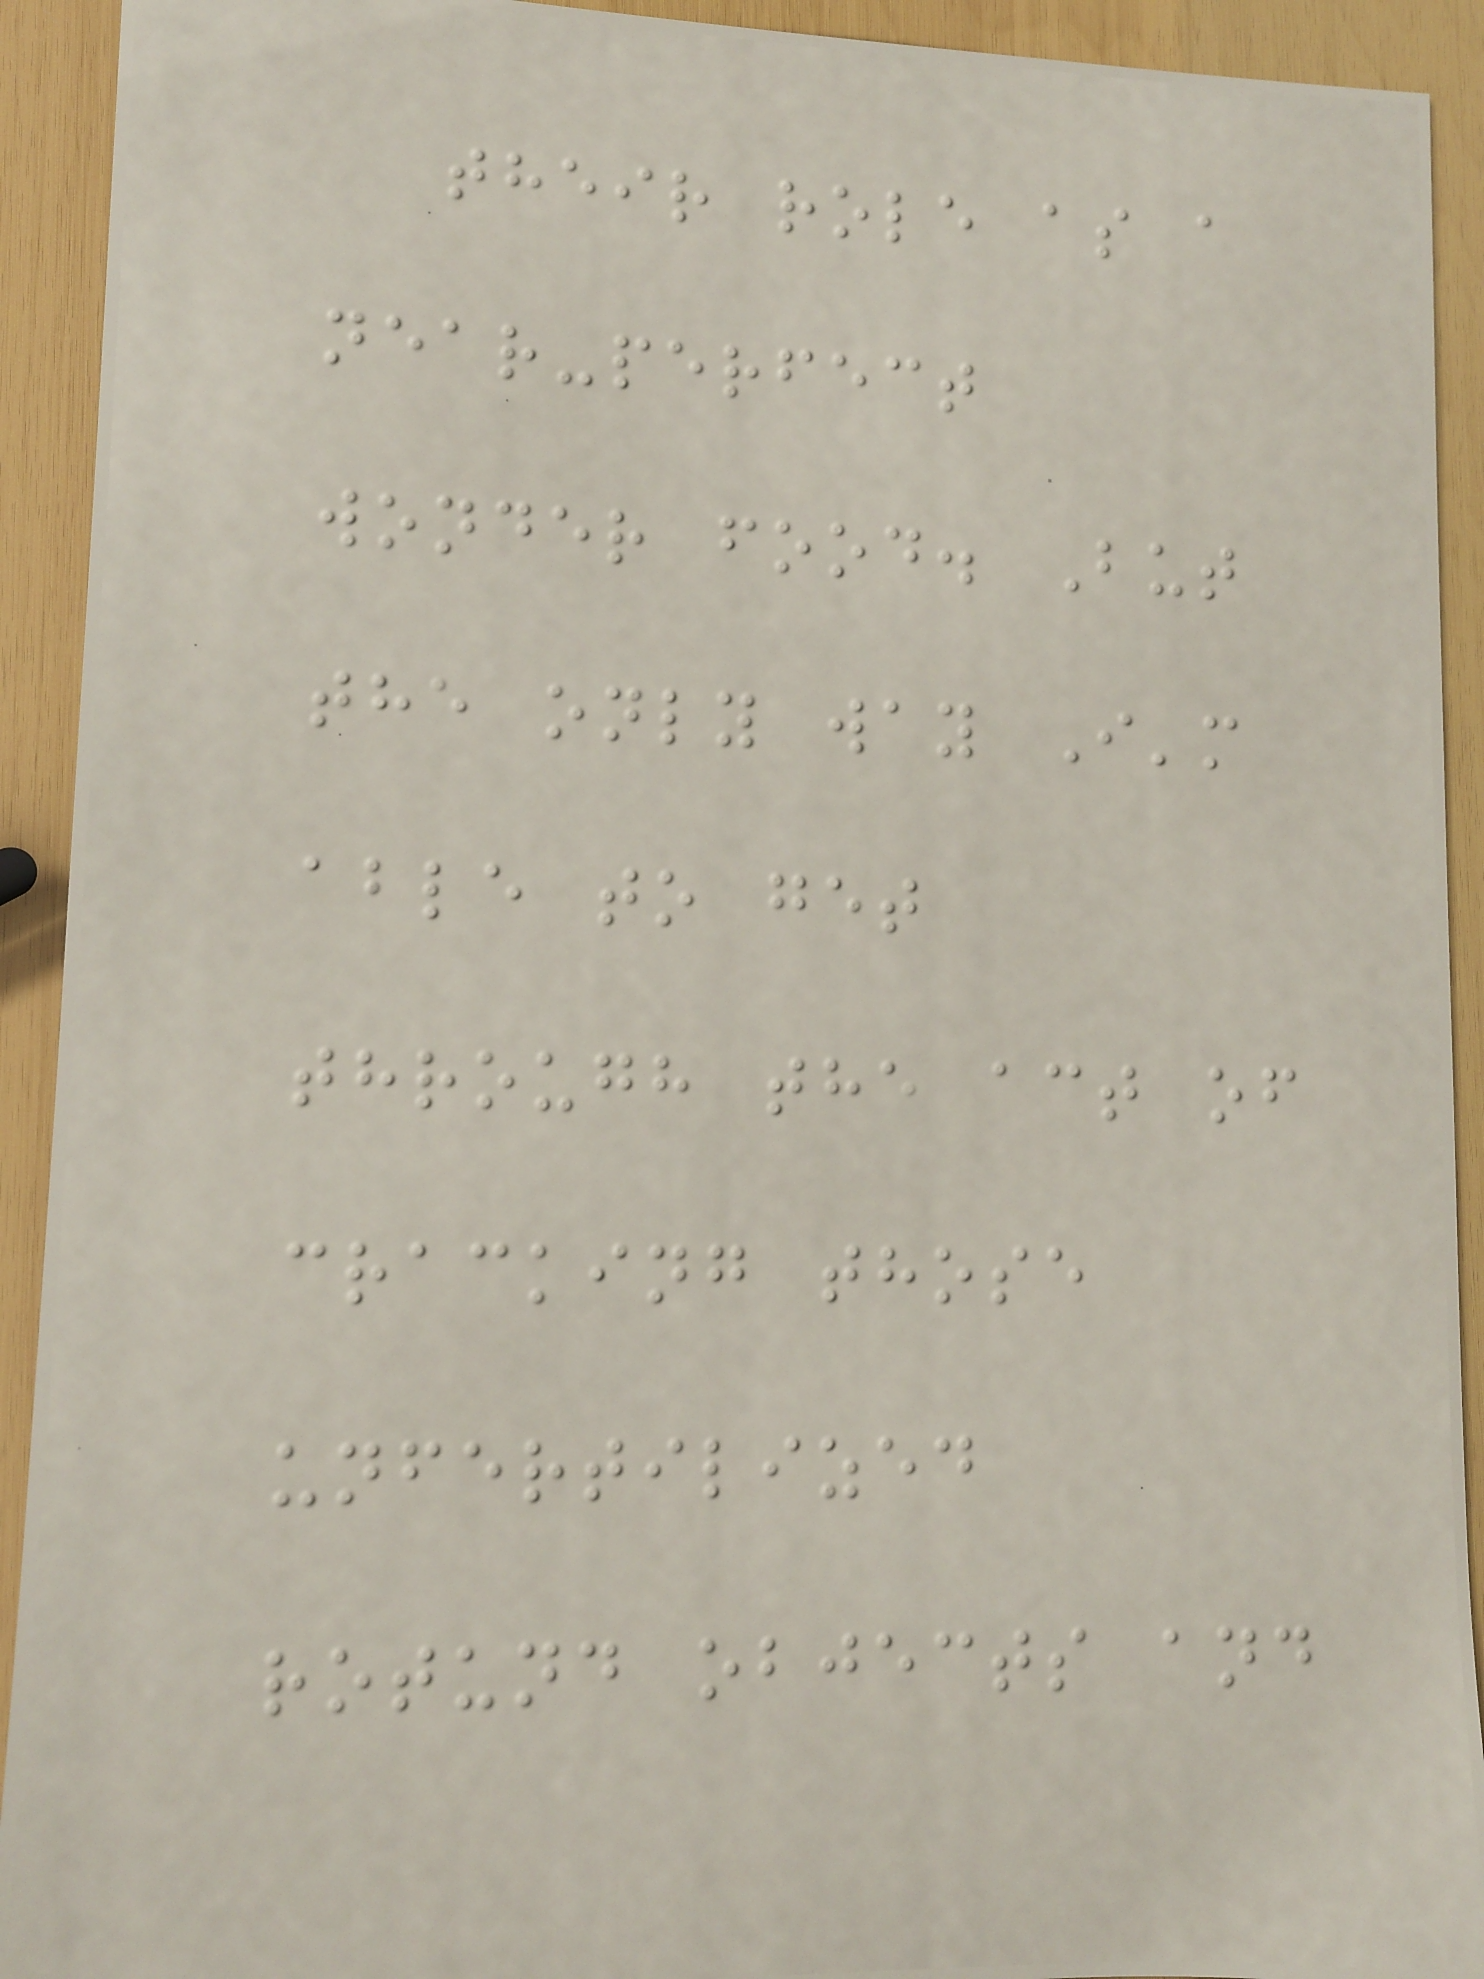their role as a
near-perfect
wonder food. But
the only way I'm
able to get
through the act of
cracking those
unfertilized
rotund objects and
